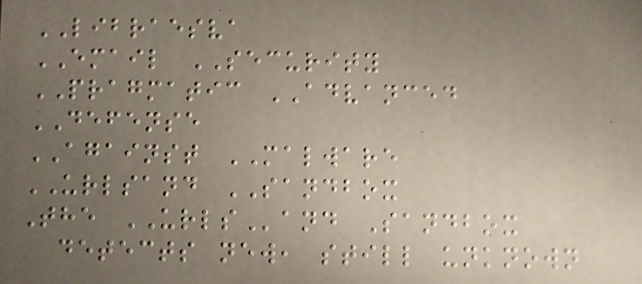LIBRAESVA
EMAIL SECURITY
PRAGMATIC ADVANCED
DEFENSE
AGAINST MALWARE
URLSAND SANDBOX
The URLSand Sandbox
detects new, still unknown
